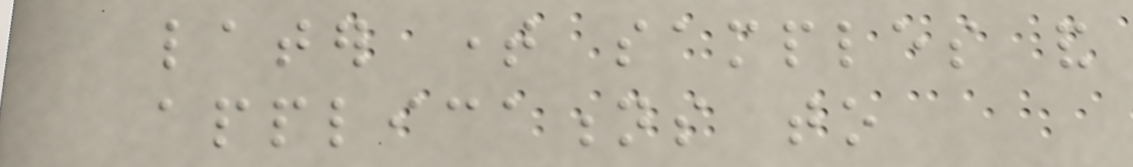later time samples and
applications to
